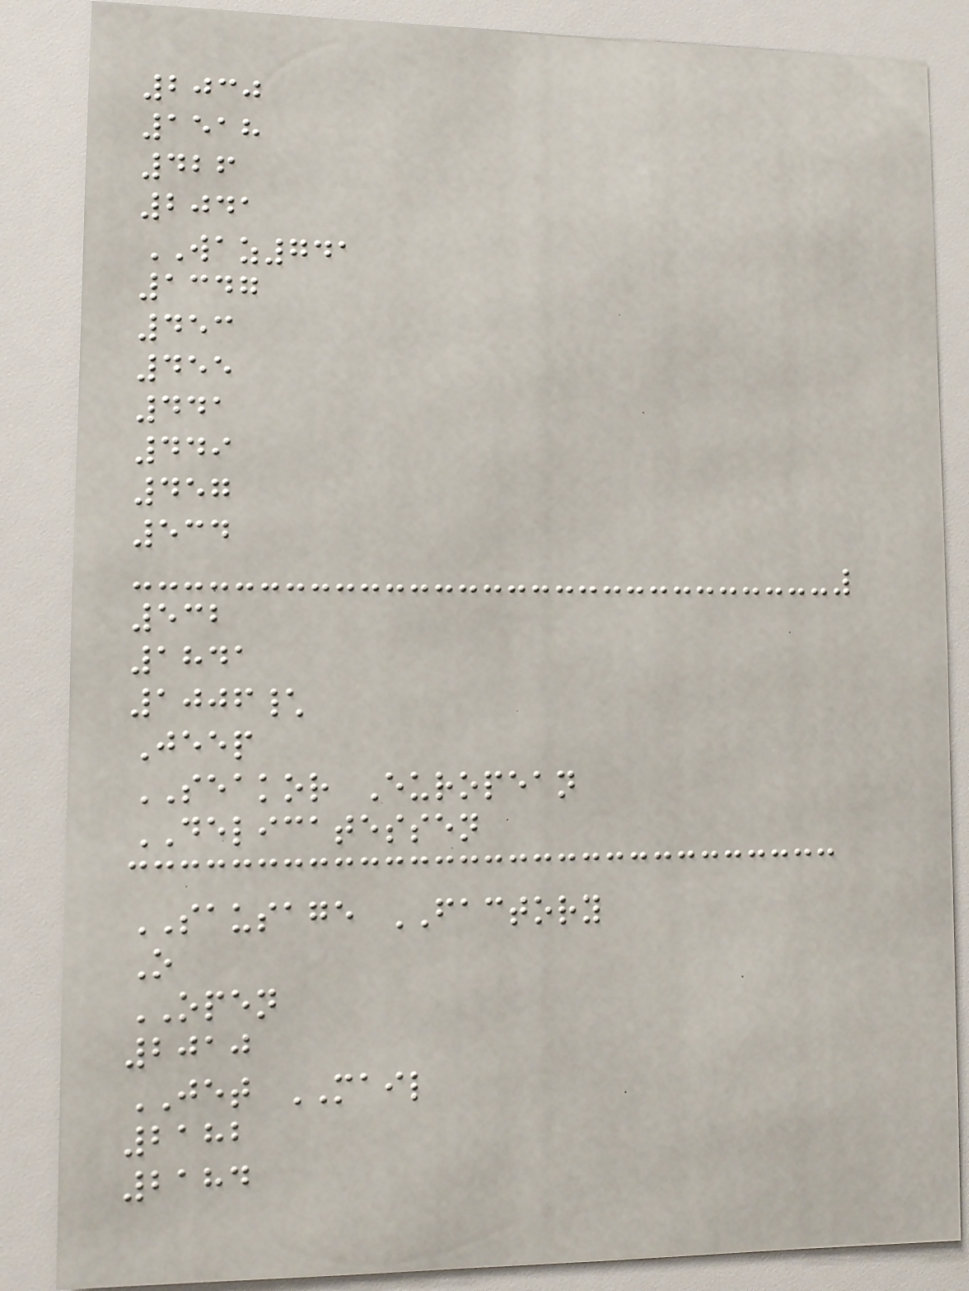2030
1518
426
2041
WAZ741
1347
453
455
441
449
457
534
532
1841
1006\
Jeep
SEAKOR European
DELICATESSEN
SAUSAGE FACTORY
O
OPEN
2010
JET MAIL
2182
2184
